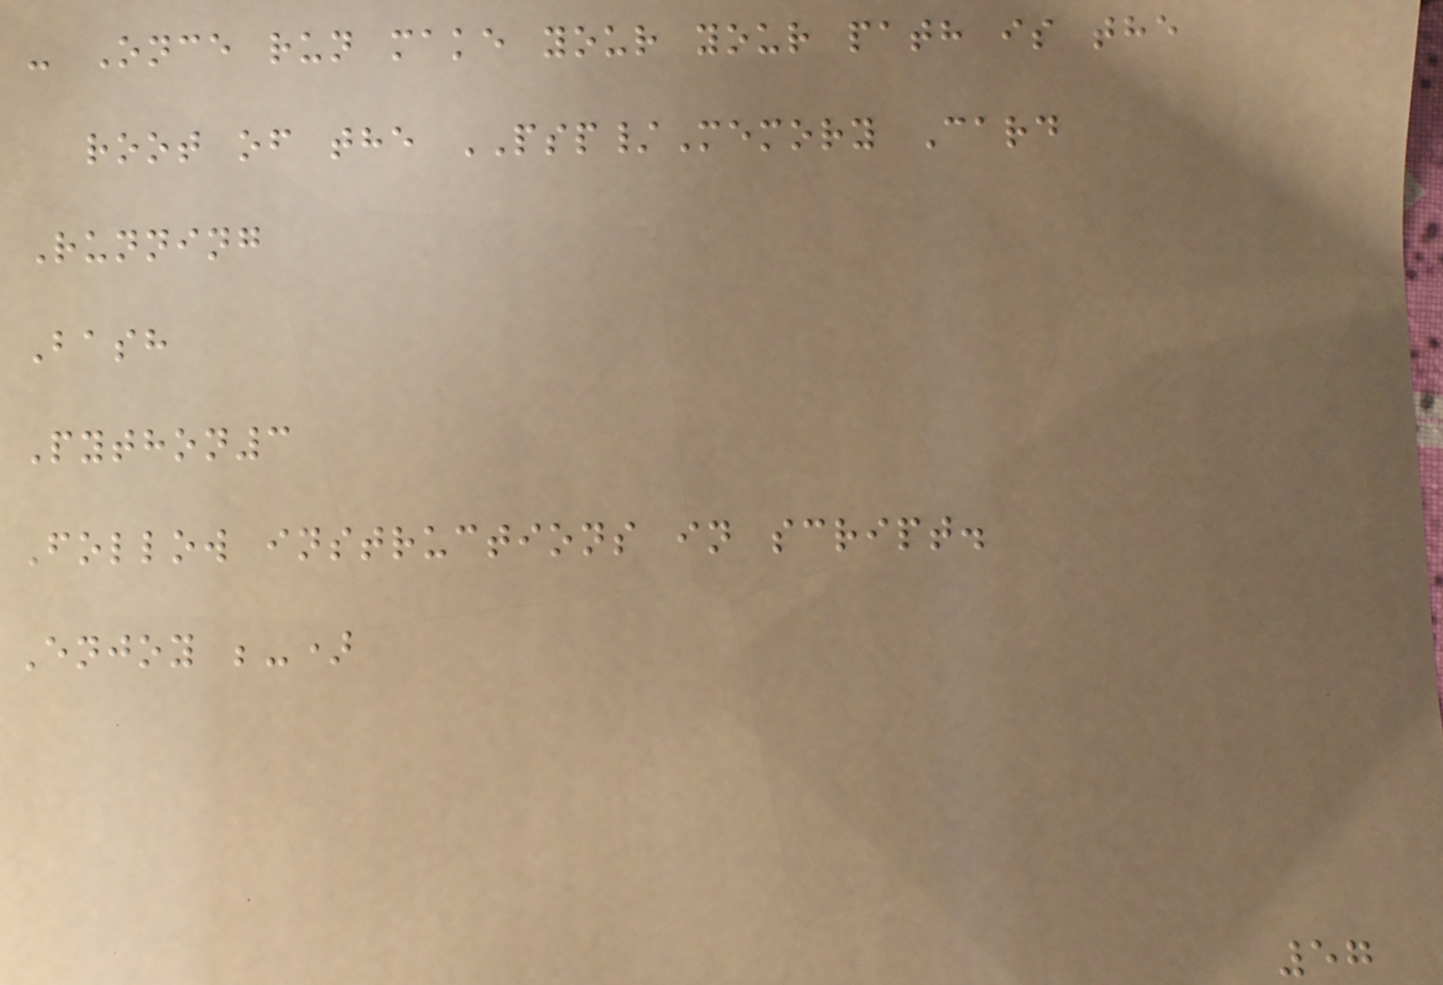- Once run make your your path is the
root of the PSP/Memory Card
Running
Bash
Python3
Follow instructions in script.
Enjoy ;-)
57
